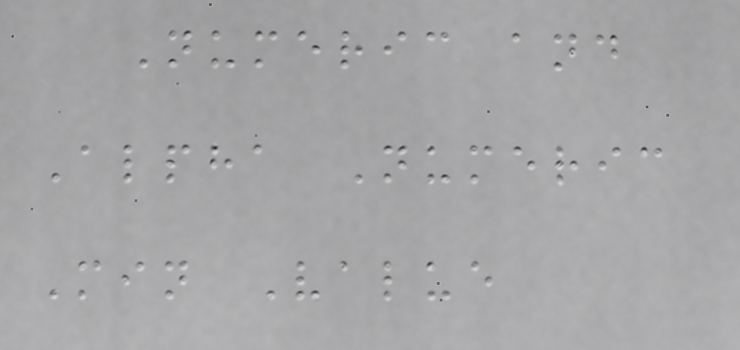Numeric and
Alpha Numeric
Min Value
